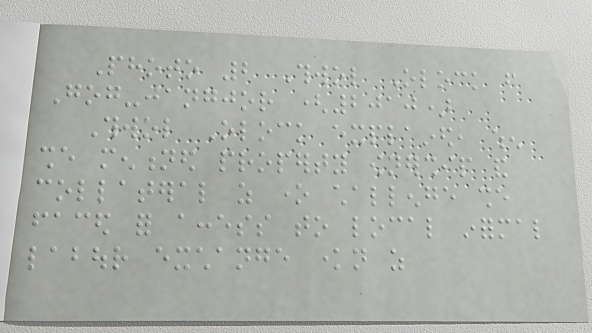Photo 2 Thwol Olock from
Gog-jangjor (2010)
Thwol Olock explained, when
she mentioned property ownership and
collateral as one challenge she
faced for access to local informal
labour exchange known as
